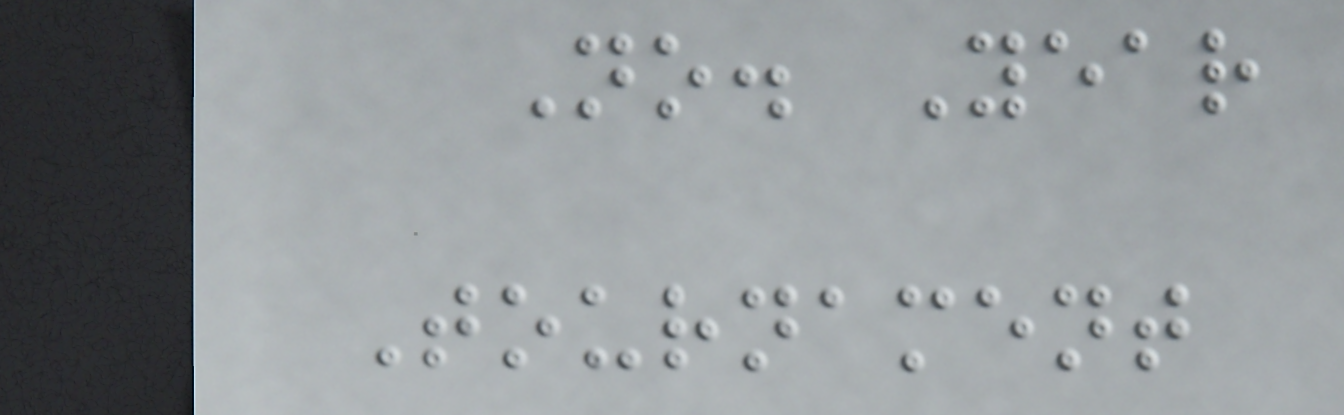No. Year
Tournament
